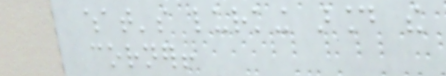what's lurking around the
corner!
